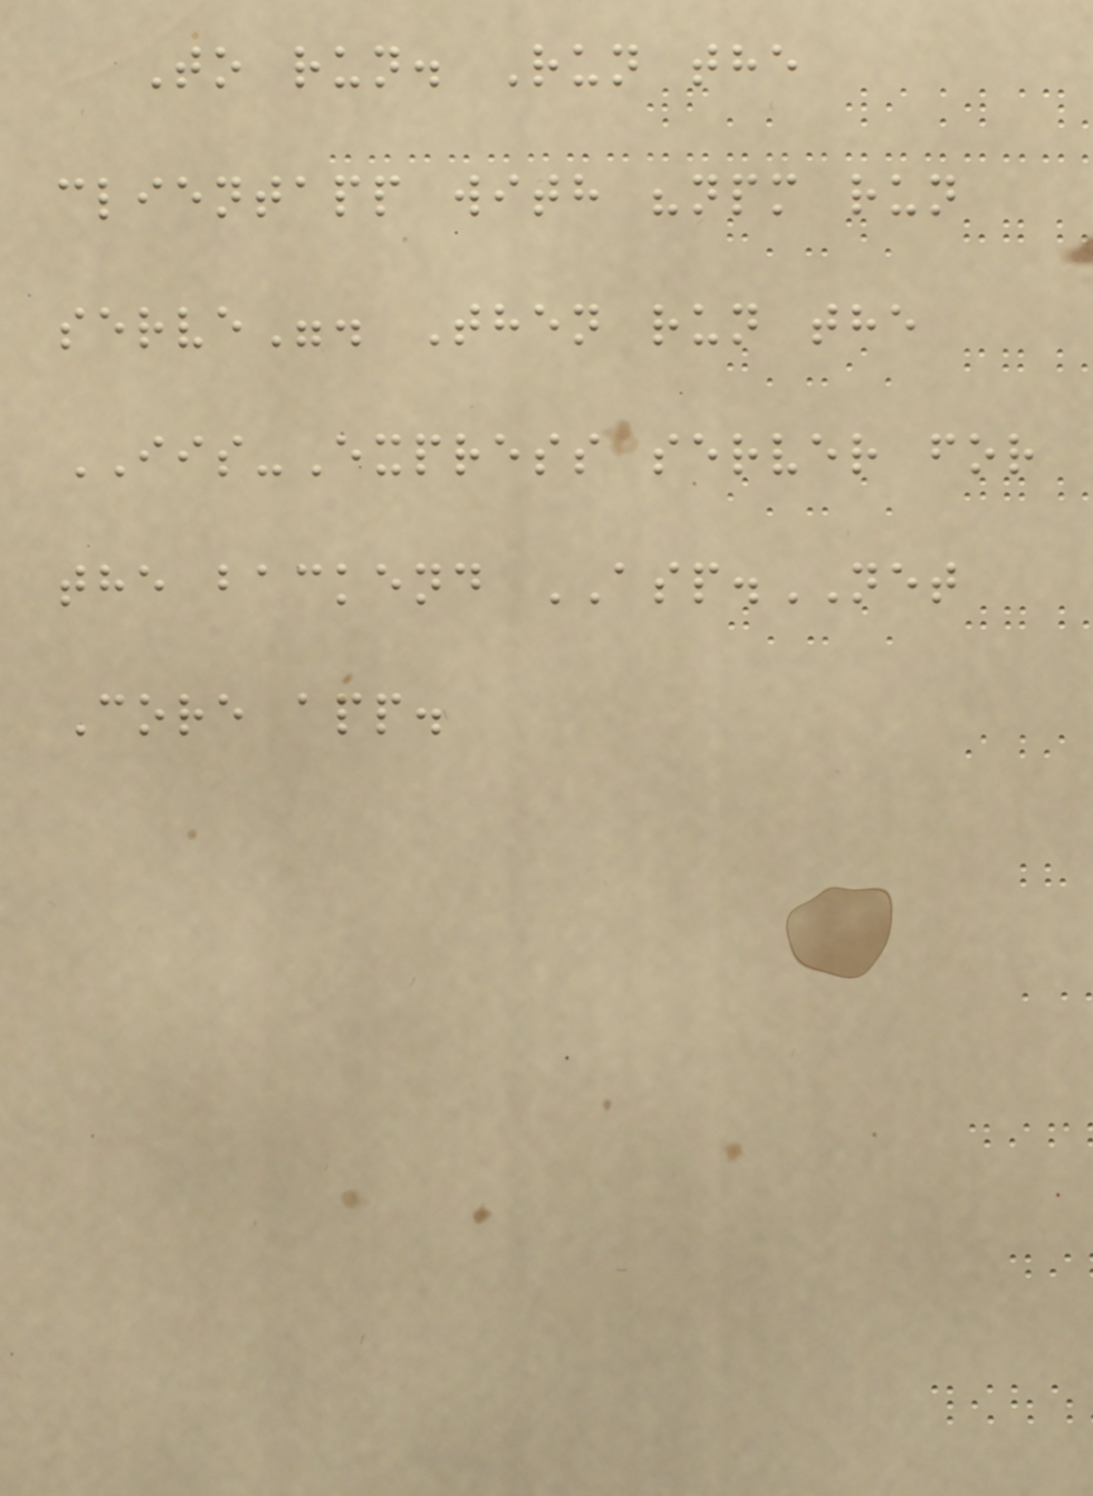To run. Run the
clientapp with "npm run
serve". Then run the
IIS-Express server for
the backend ASP.NET
Core app.
